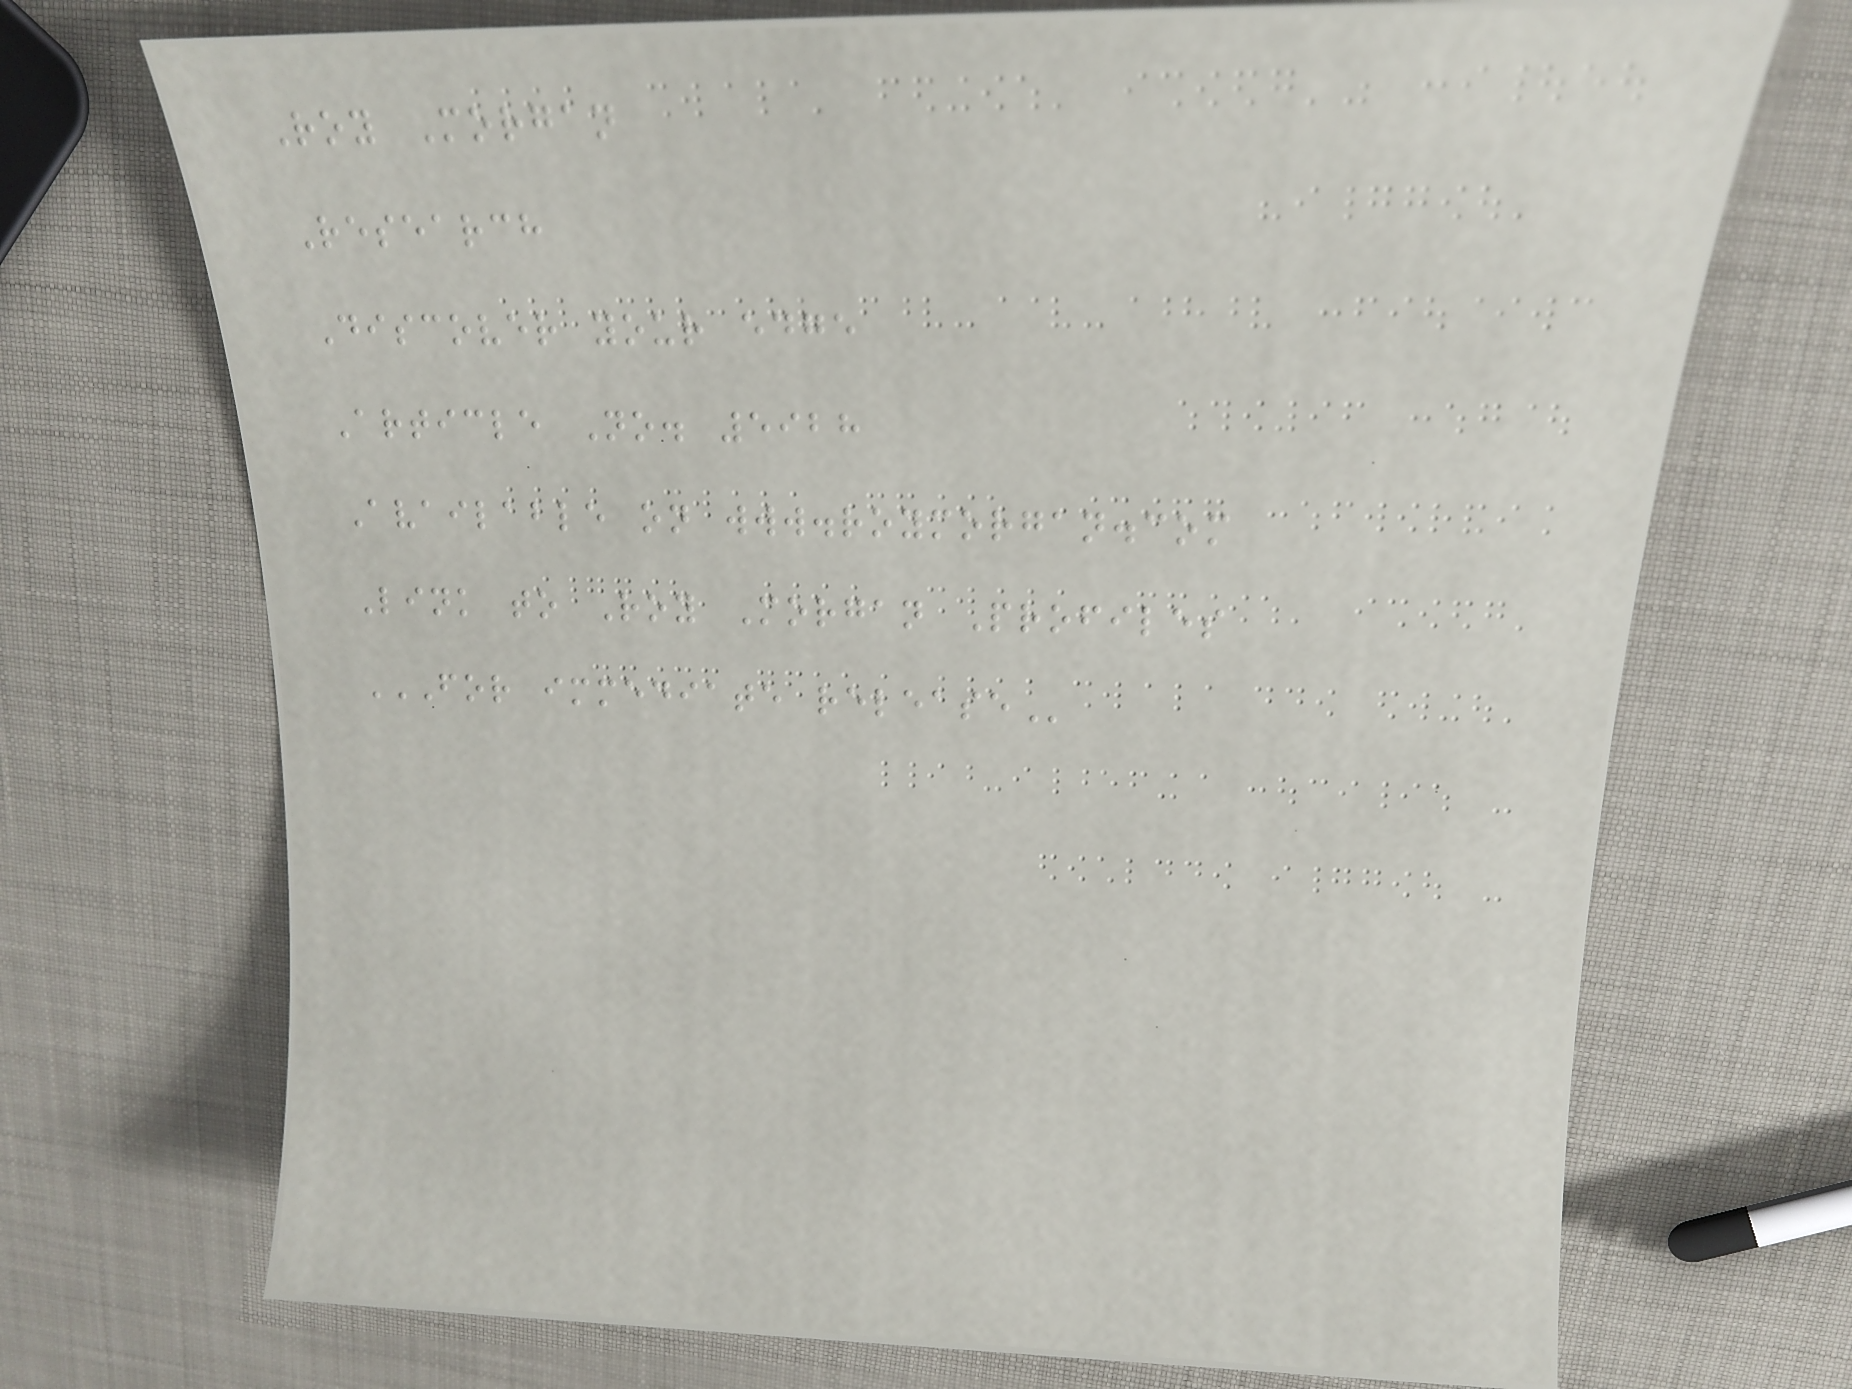Roy Morgan
Research
Discover your edge
Article No. 5928
Available on www.roymorgan.com
Link to Roy Morgan Profiles
FOR IMMEDIATE RELEASE
